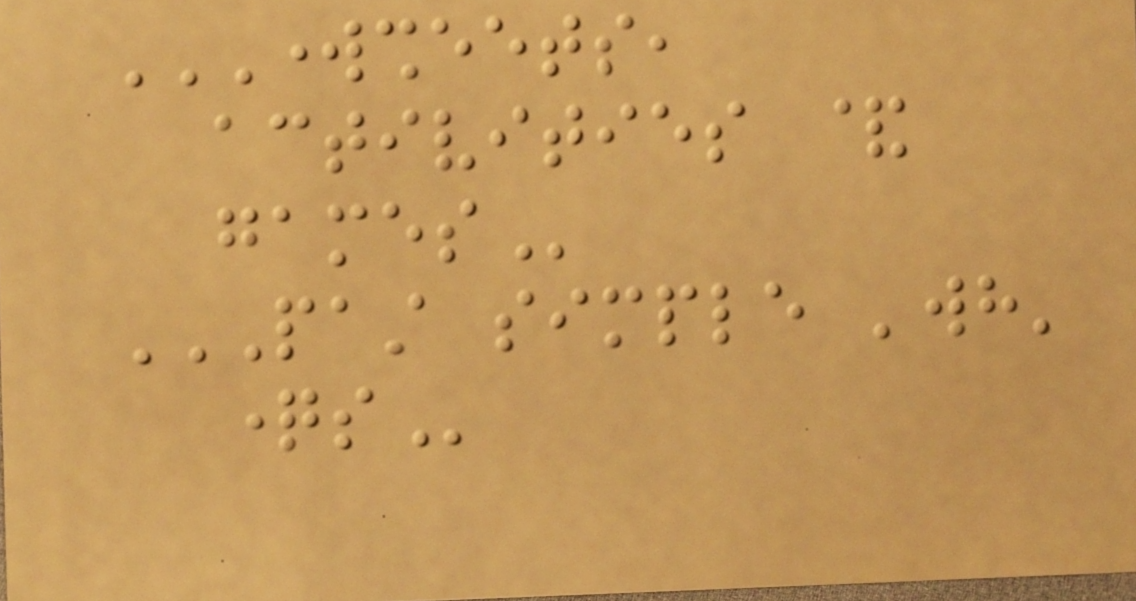WORKSHEETS,
ACTIVITIES &
GAMES
PAST SIMPLE 'WH'
QUESTIONS
